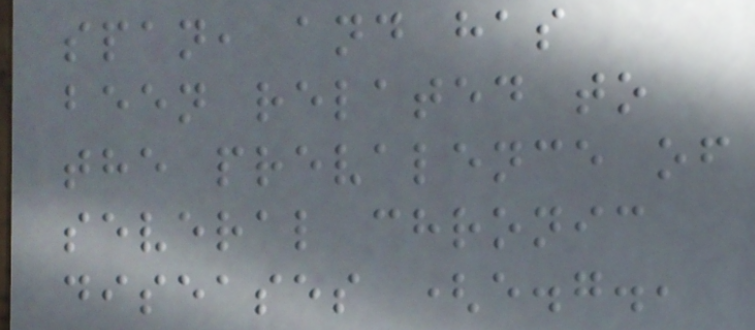span, and has
been related to
the prevalence of
several chronic
diseases (e.g.,
